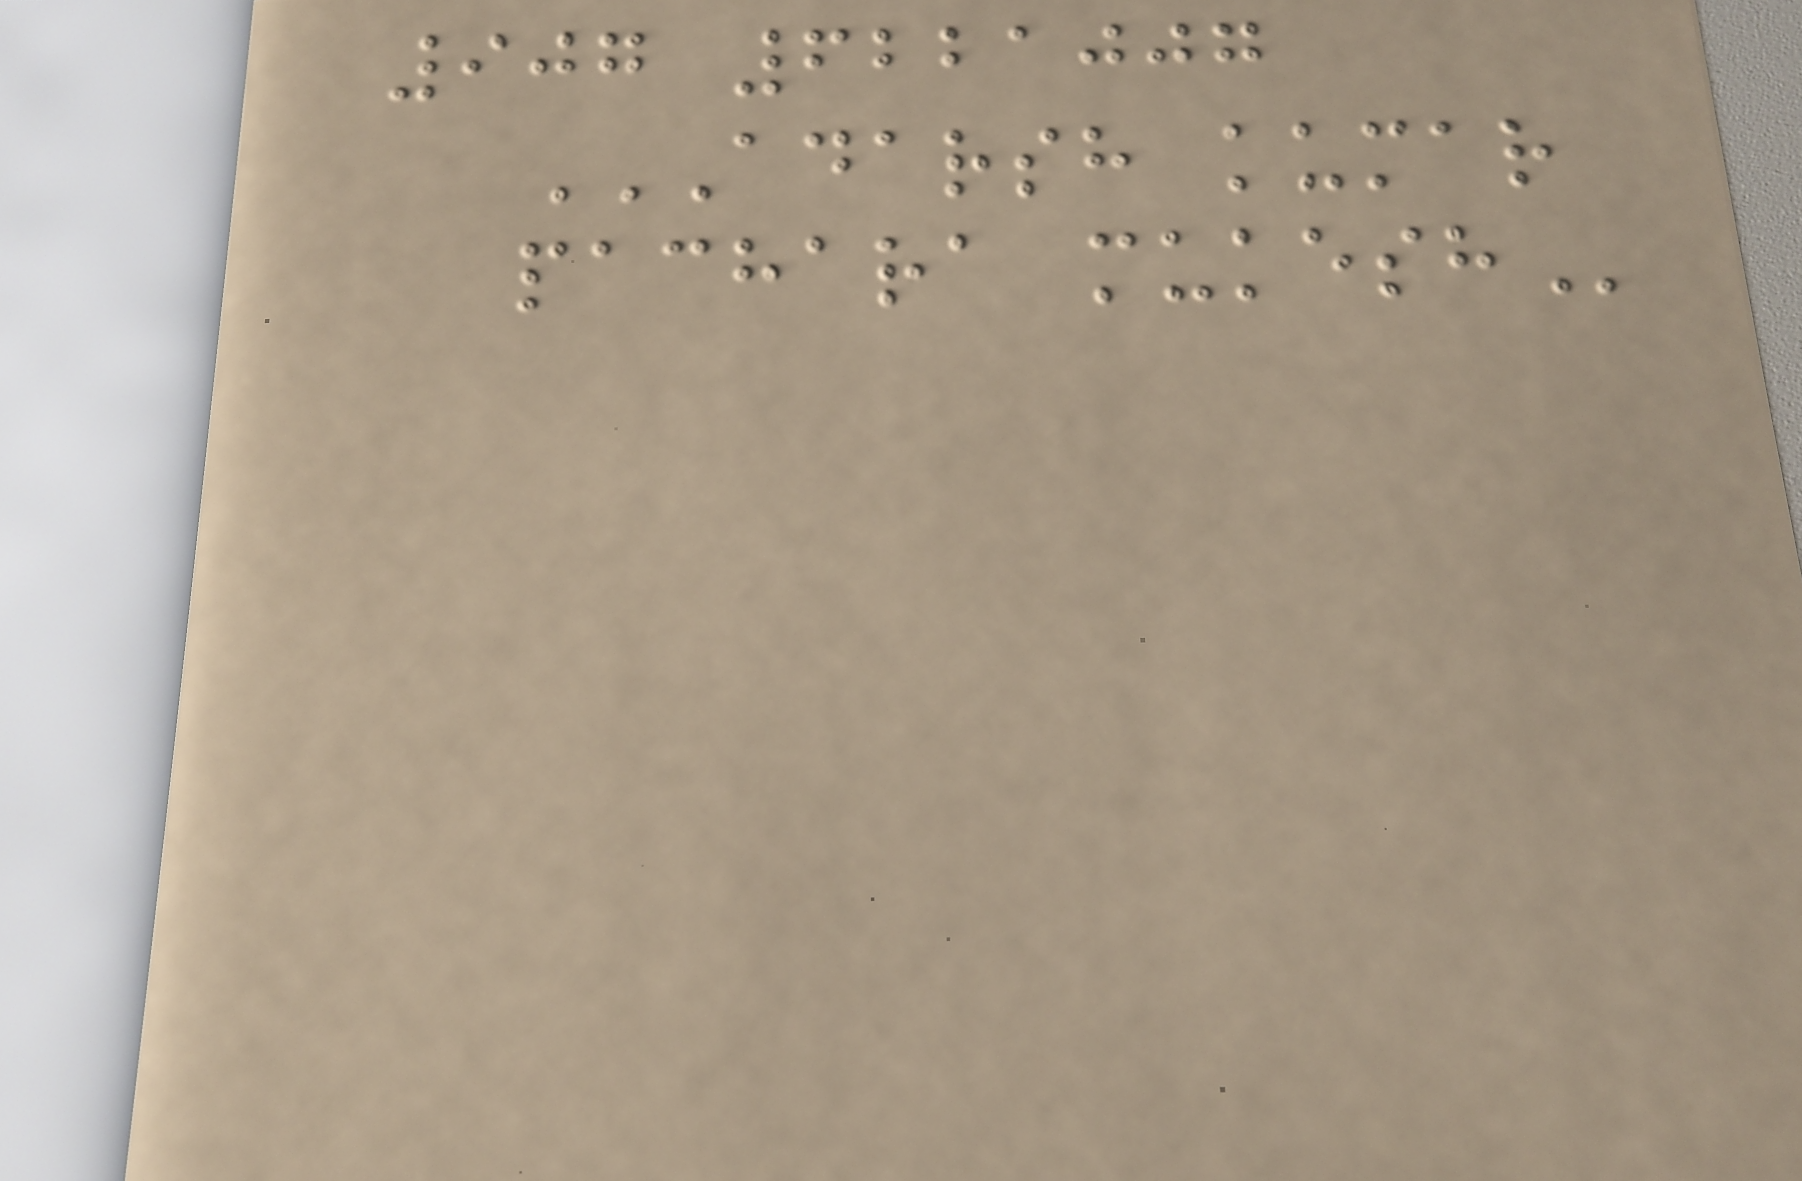907 6221007
ADARSH KUMAR
PACHARA MUKESH
